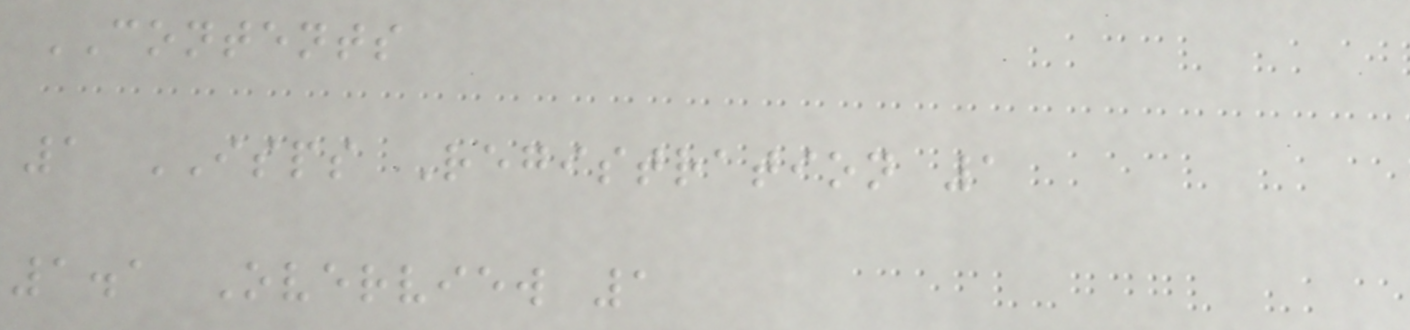CONTENTS
1 ISPS Registration 1
1.1 Overview 1
